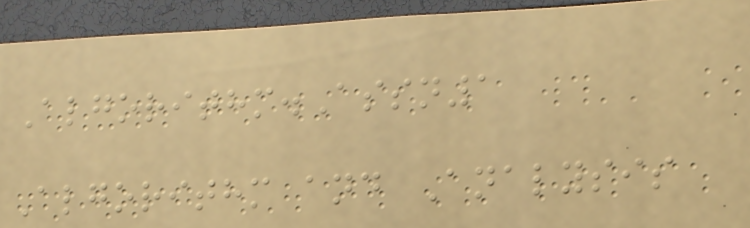Algorithm.Assn1
Algorithm and Analysis
